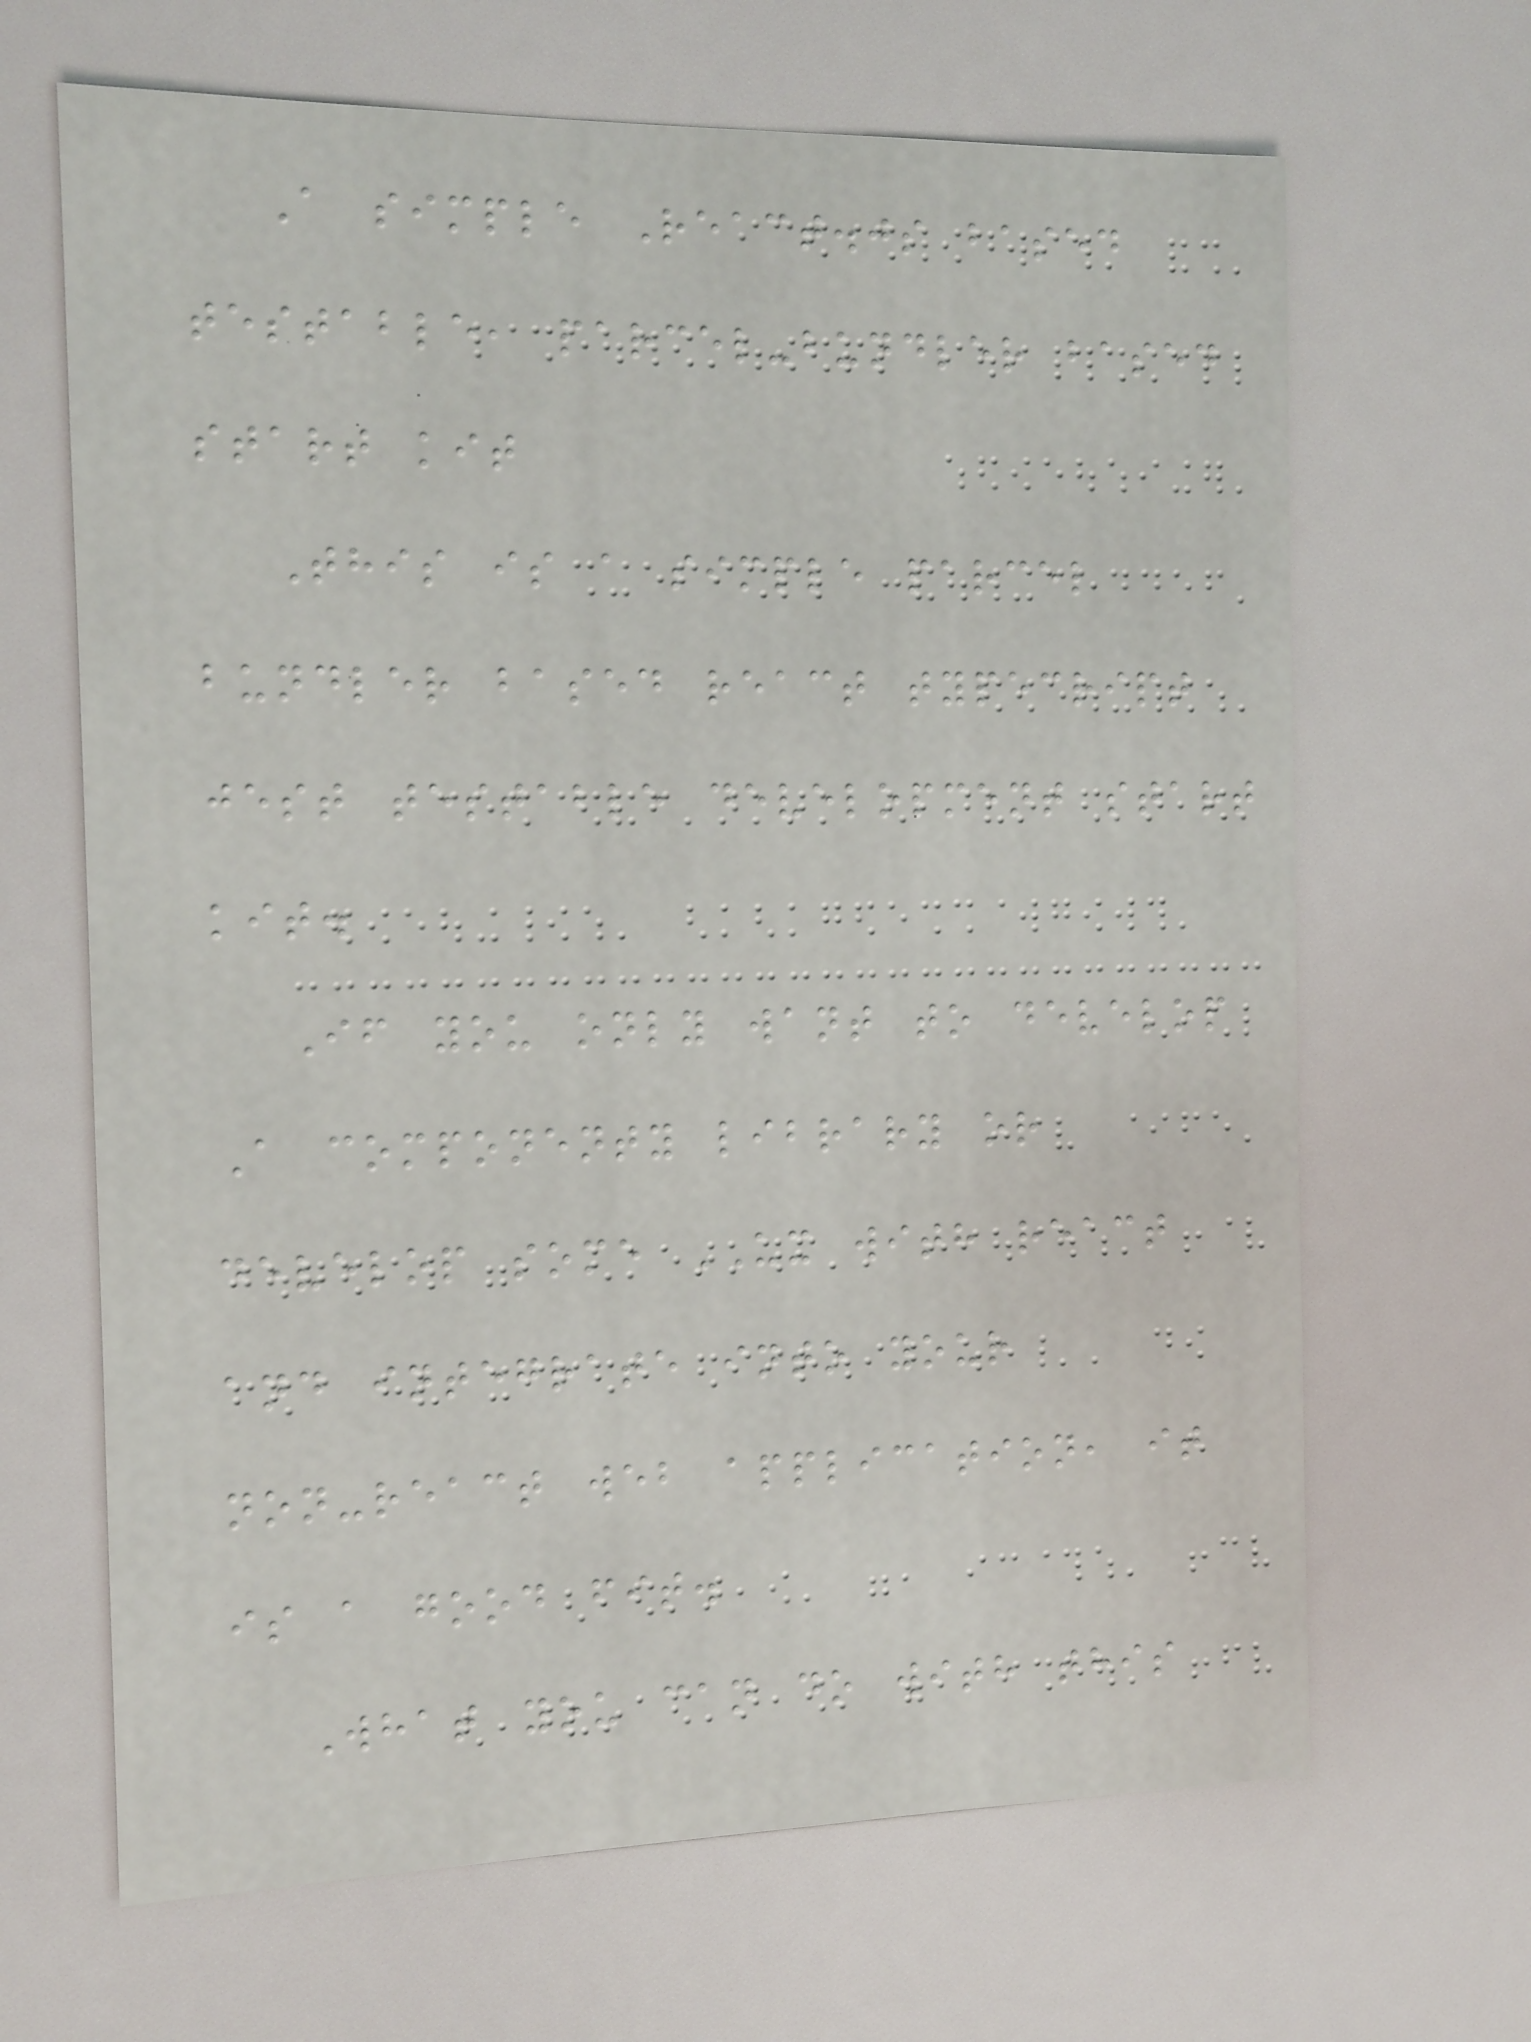A simple React.js based
testable, parcel-bundler based
start kit
This is a simple parcel
bundler based react typecript
jest testable development start
kit.
If you only want to develop
A componenty library or
develop some UX with react
and integrate into your
non-react web application, it
is a good fit.
What you can do with this
